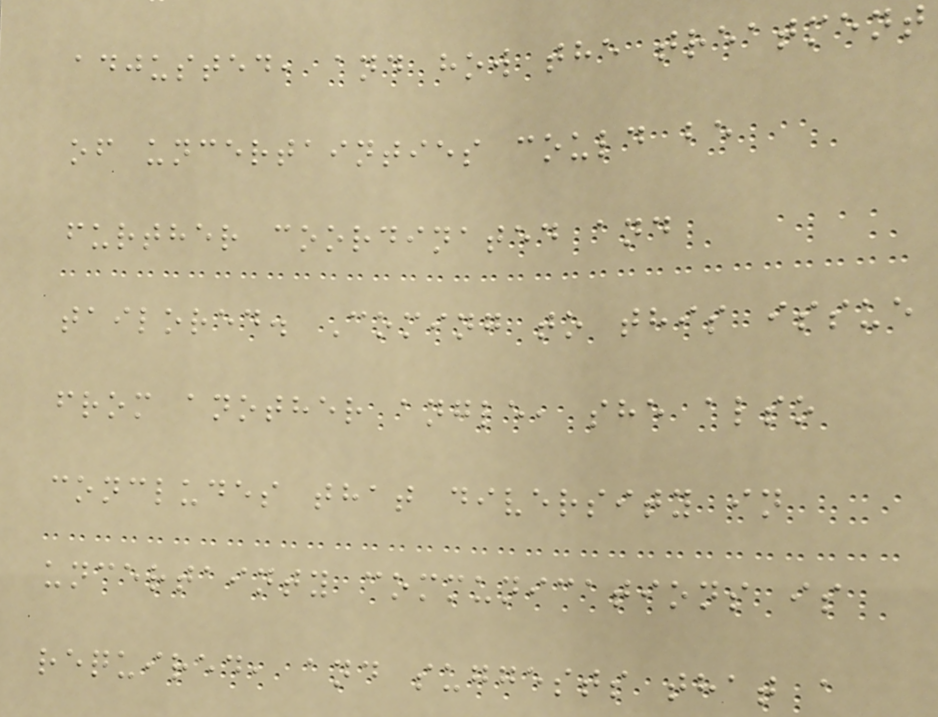adjusted, and how the treatment
of uncertainties could be
further coordinated and
tailored. Coming to this issue
from another angle, she also
concludes that diversity in
uncertainty communications is
required, and suggests that a
